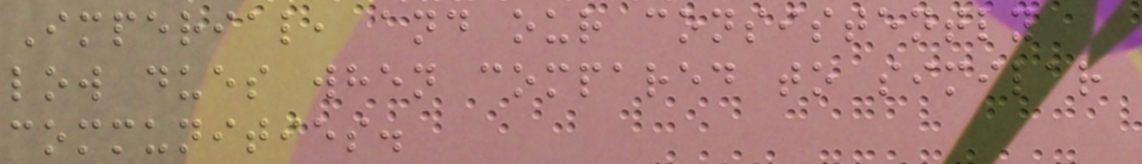Imperial, and our consistently
low dues when compared to similar
communities.
